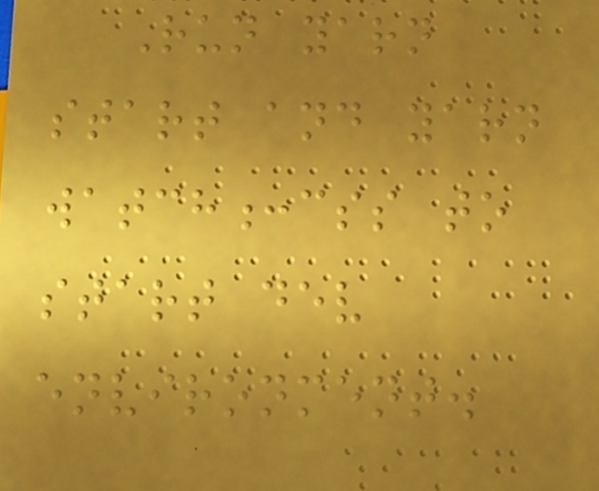Run yarn
start and yarn
watch:css to
start dev
environment.
